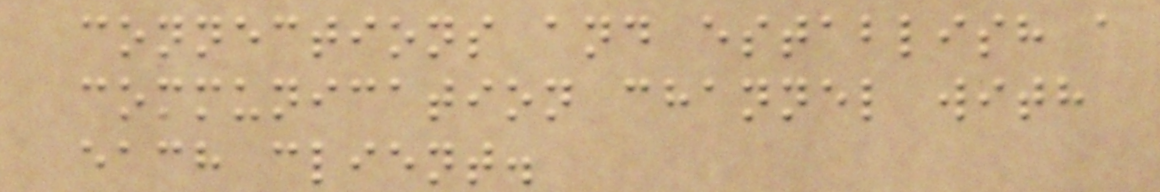connections and establish a
communication channel with
each client.
